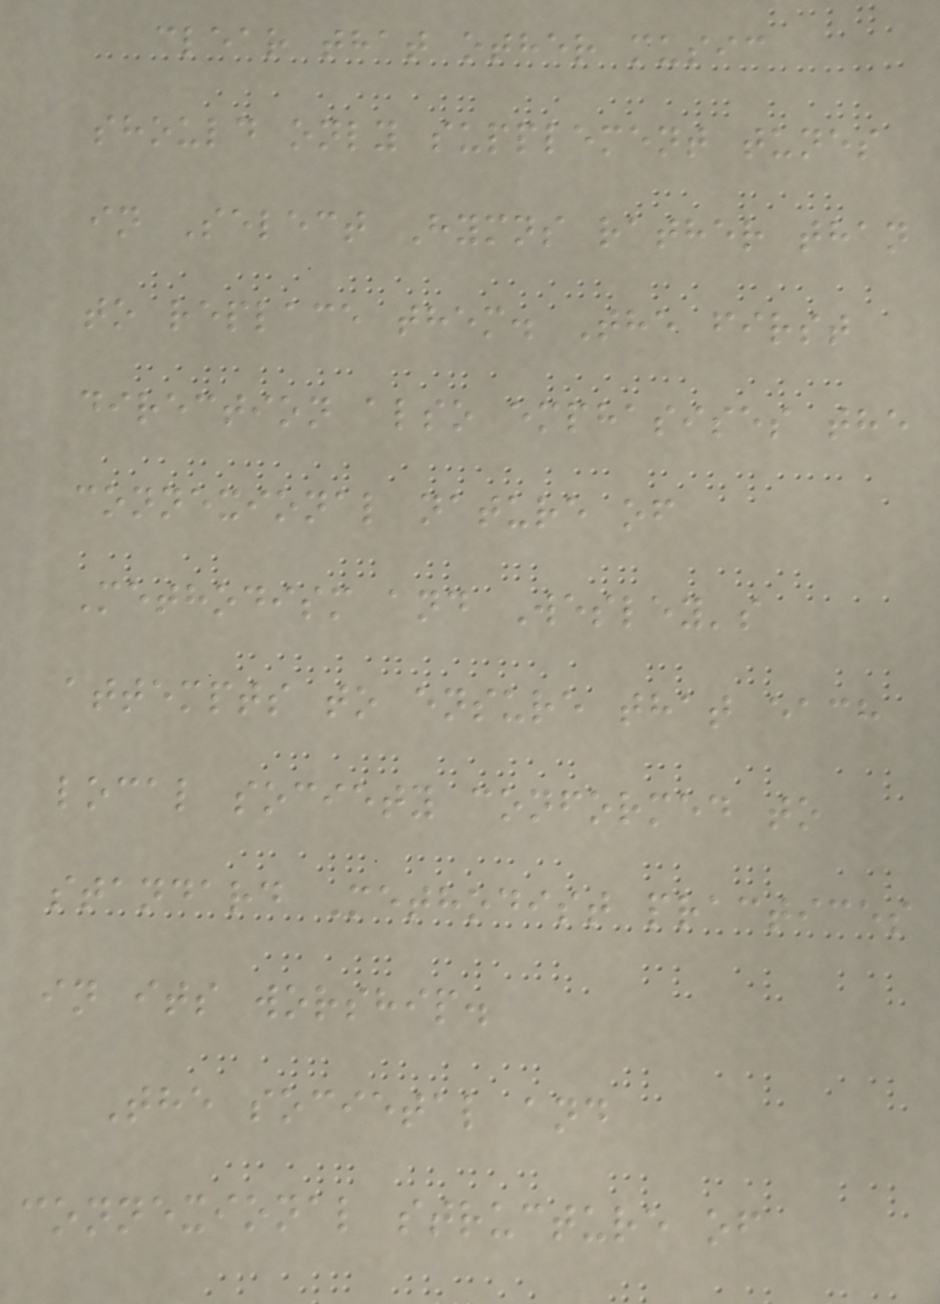clear that other music
should only supplement tunes
in Select Hymns rather than
to replace them. The first
direction also emphasises the
connexional nature of
Methodism and Wesley's
attempts to ensure that each
local society conformed to
standard Methodist practices
in its worship.
The societal and
connexional structure of
